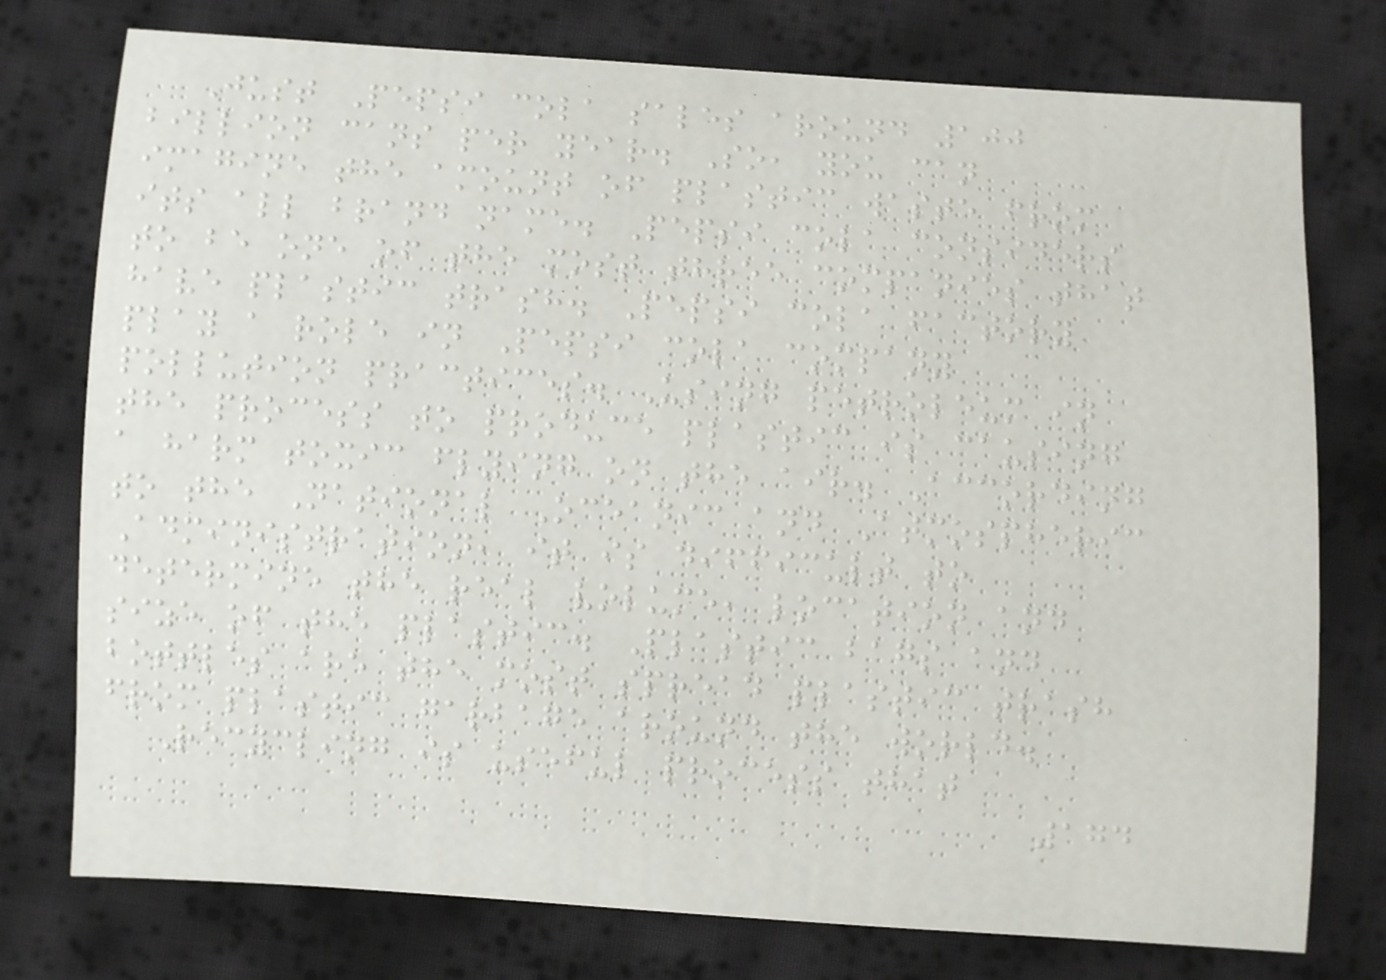Just Pepsi cola sales around 100
billion cans per year. So, you can
imagine the amount of plastic waste from
its all brand name. Pepsi cola considers
to be one of the most three companies that
have plastic trash. Pepsi cola factory
play a role in Pepsi cola company
pollution practices. Using petroleum in
the process to produce plastic is causing
a harm toxic flying on the air. According
to the National Oceanic and Atmospheric
Administration, it is difficult to
determine the real volume, location and
size of the plastic. Plastic bags and
bottles are the most spread plastic trash
from plastic garbage around the world.
Recycling is useful process that
174
